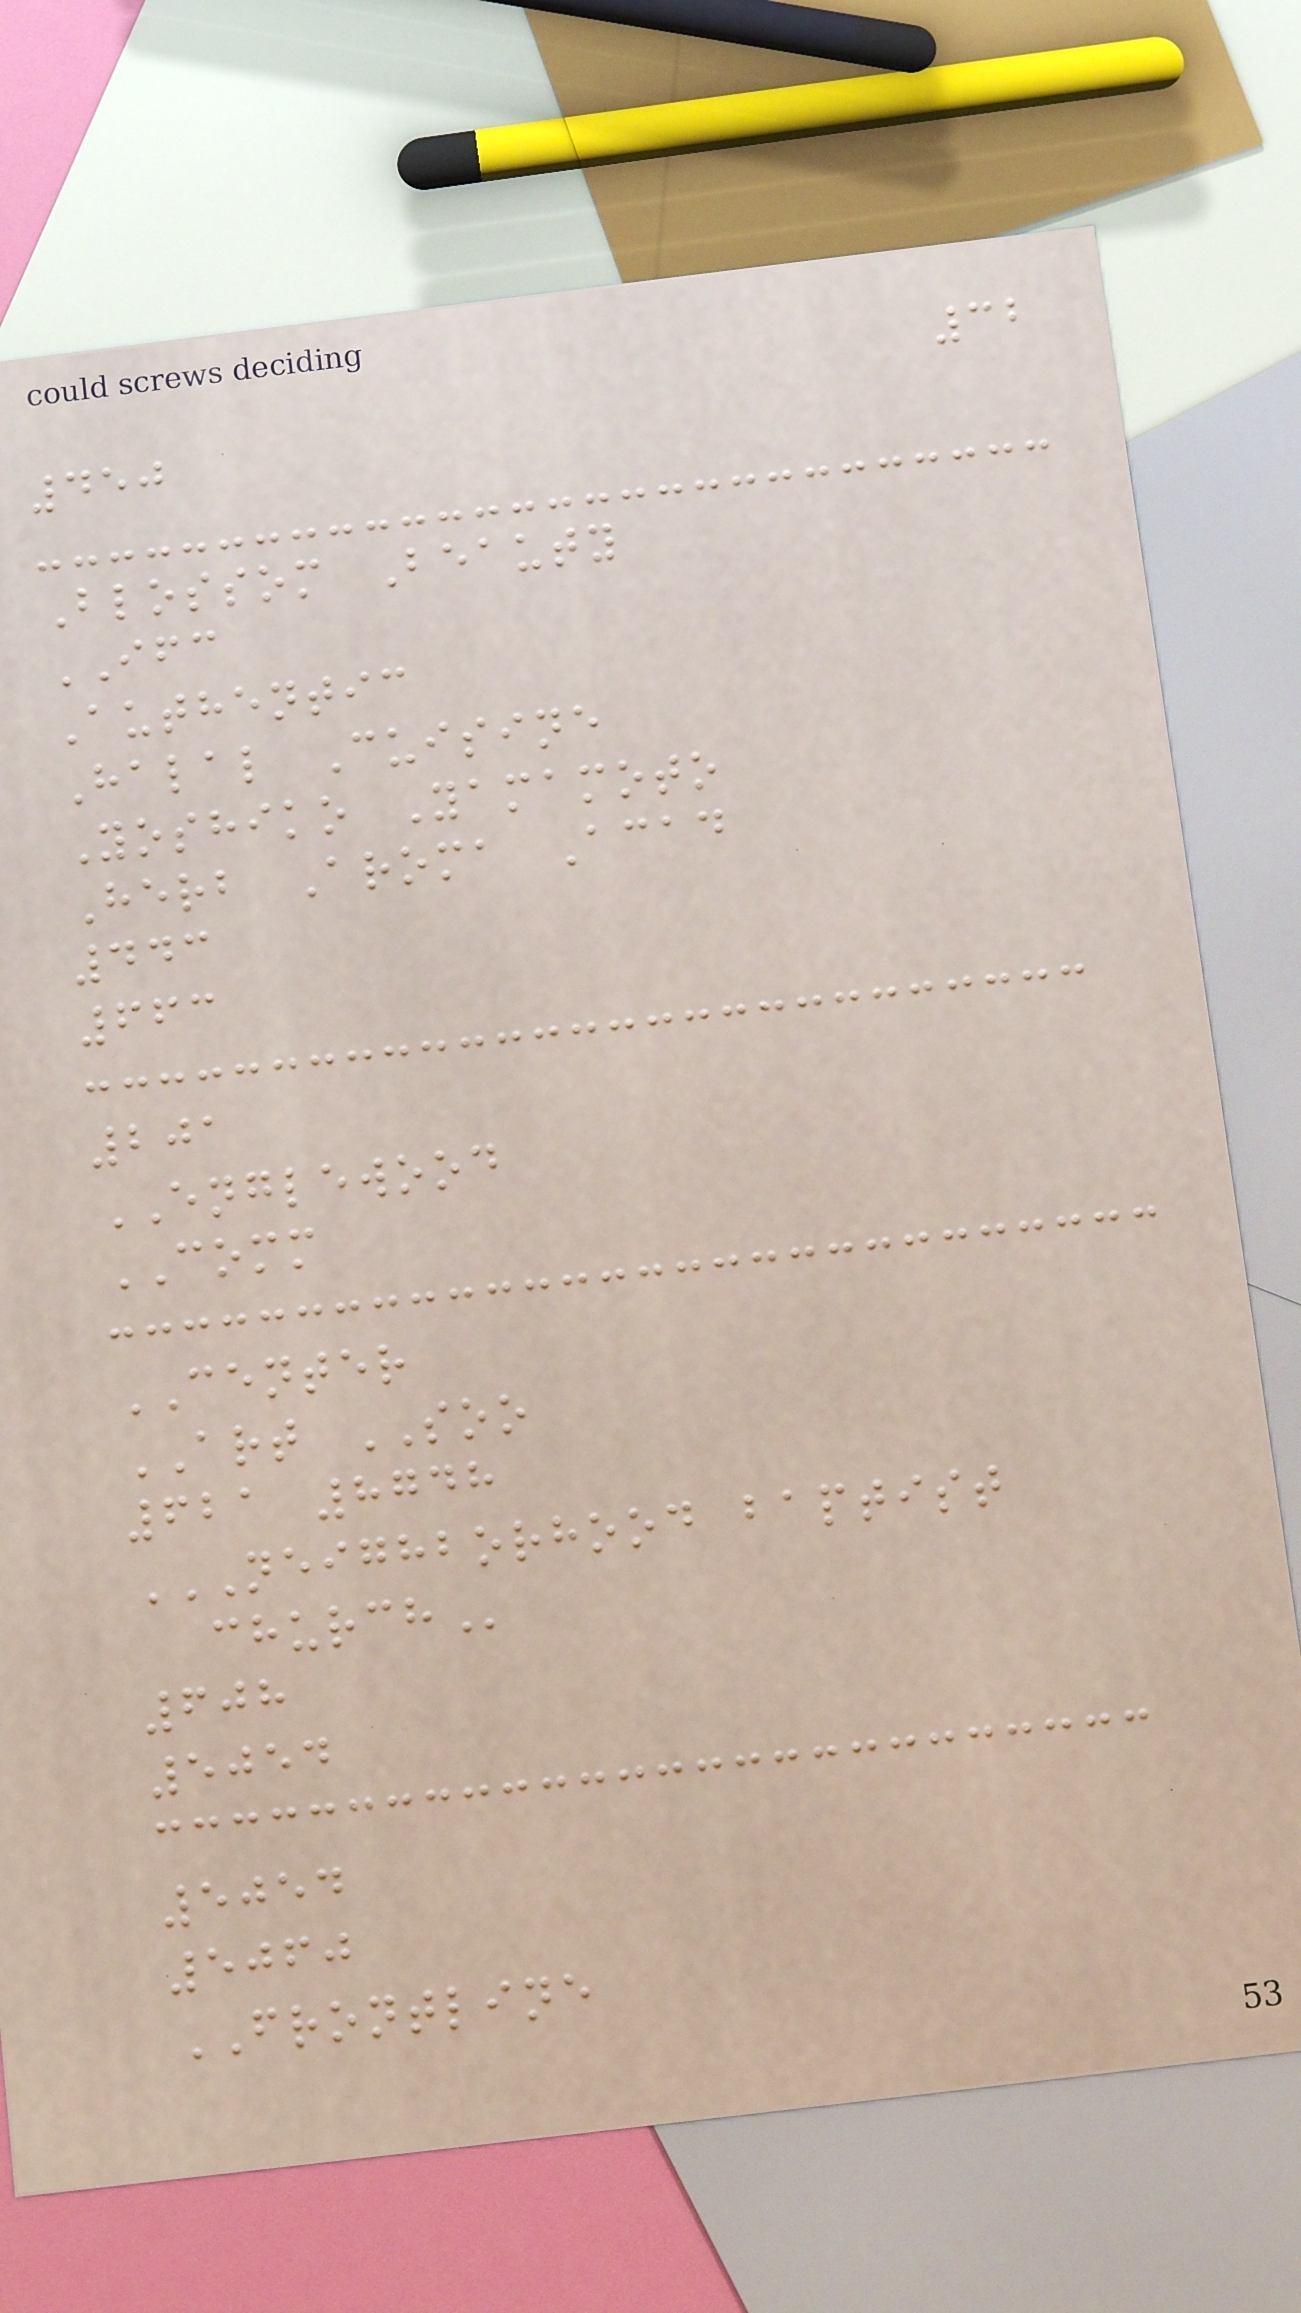32
450
Blossom Beauty
IFC
Authentic
Halal Cuisine
Yoshiko Yamamoto
Herb Aroma Acad
443
663
201
ENGLEWOOD
COMM
CENTER
ART SOO
621 8748
NEIGHBORHOOD BAPTIST
CHURCH
608
5054
5054
5060
FRONTLINE
